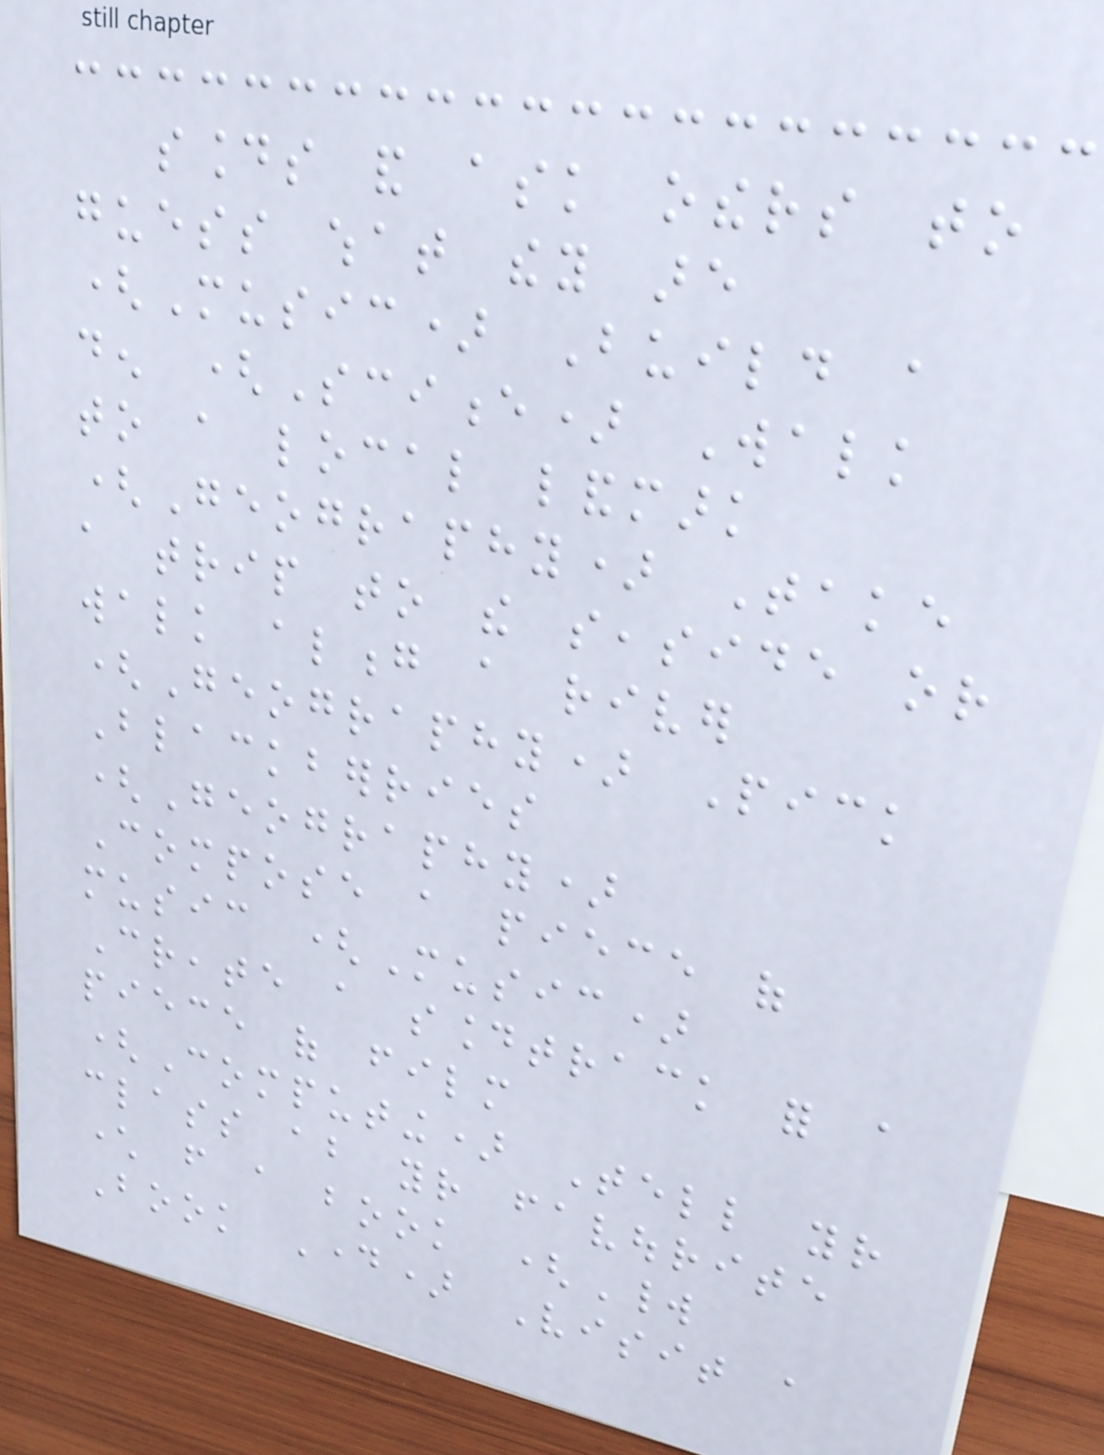sounds and ask others to
guess what they are
(Music) Build a
den (Science) Walk
to a local landmark
(Geography) Take
a trip to the seaside or
walk along a river
(Geography) Pick
Blackberries
(Geography)
Compose a piece of
music (Music)
Create a soundtrack for a
piece of film
(Computing) Tell your
class about your favourite
character from a book (World
Book Day) Visit a
